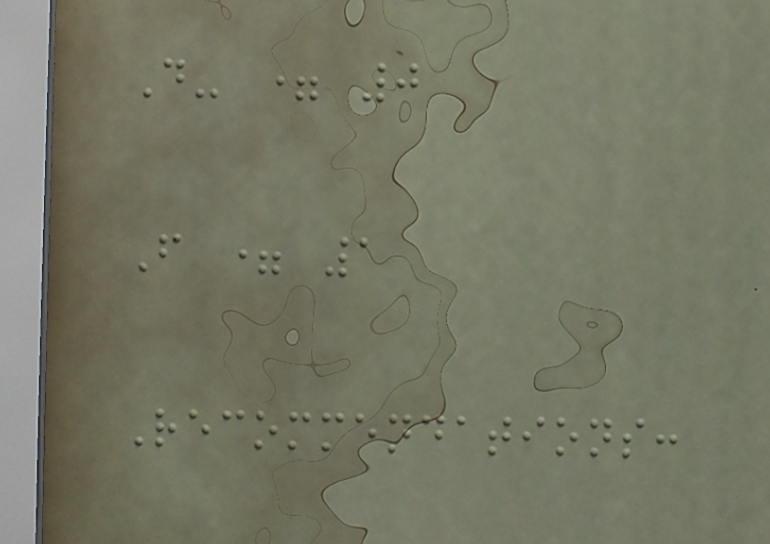D- = 0
F = 1
Recommendations:
